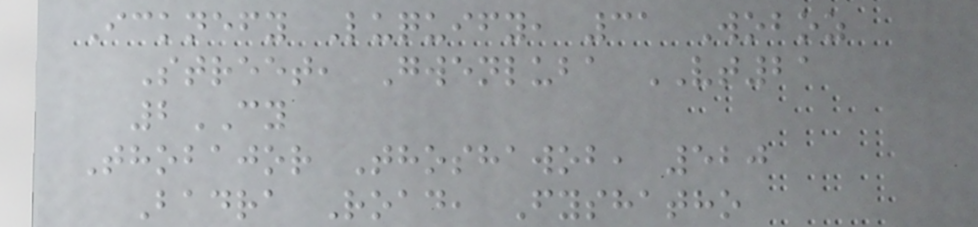Icknefy Luquify, 31 Woboz
Street, Gwenluba VT21
2CY
Thobajor Thoshawob, 520
Badra Road, Fyshatho
